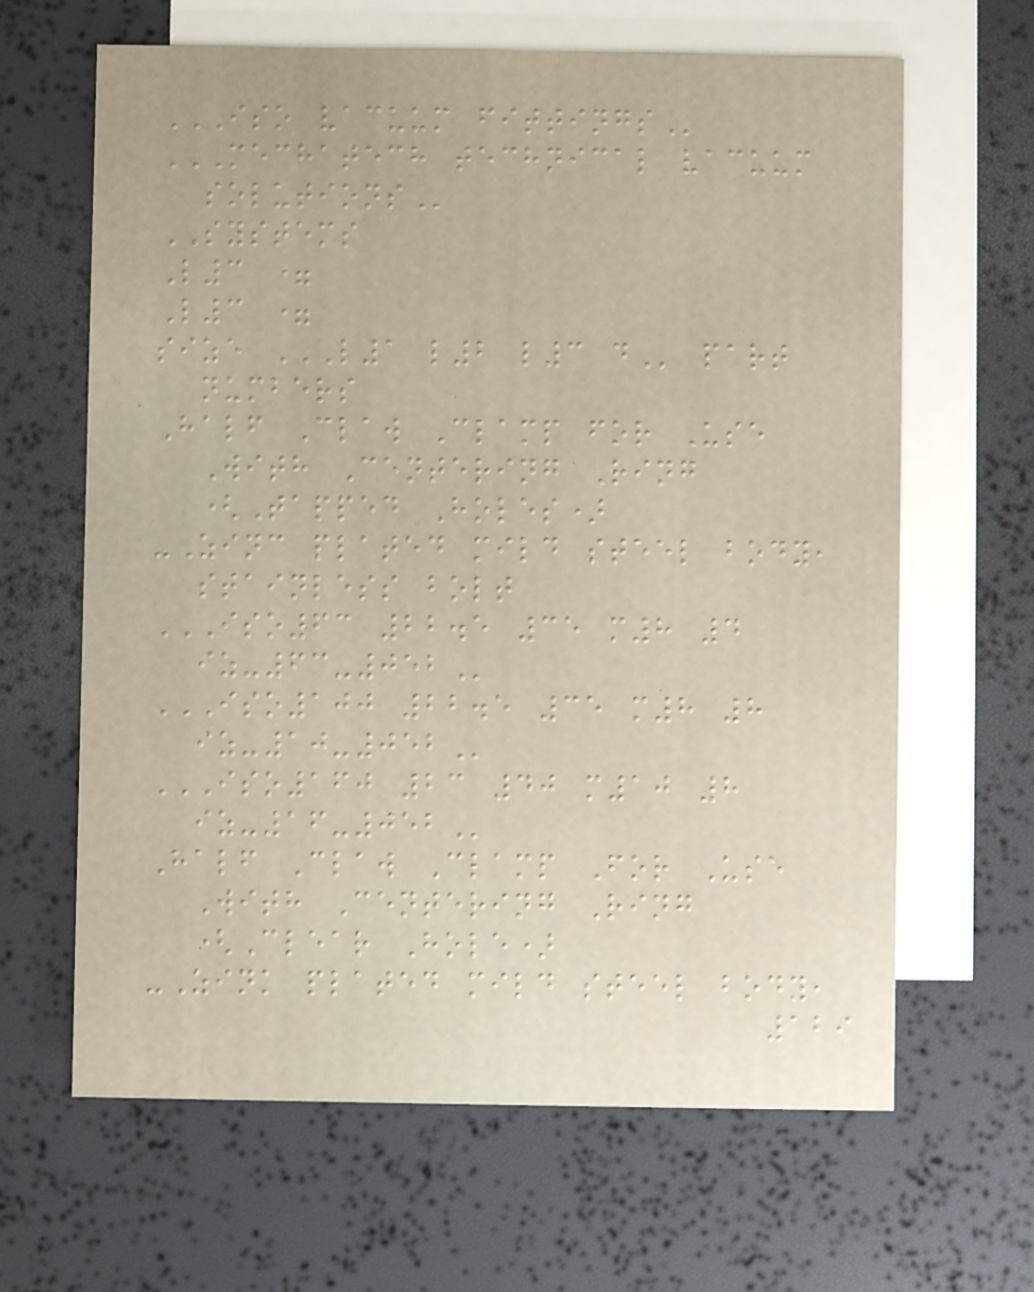ISO VACUUM FITTINGS
MECHATECH TECHNICAL VACUUM
SOLUTIONS
SYSTEMS
L3 =
L3 =
size L1 L2 L3 D part
numbers
Half Claw Clamp for Use
With Centering Ring
(Tapped Holes)
-Zinc plated mild steel body,
stainless bolt
ISO63 22.5 35 M8 4
IZ-63-052
ISO100 22.5 35 M8 8
IZ-10-052
ISO160 23 40 M10 8
IZ-16-052
Half Claw Clamp For Use
With Centering Ring
(Clear Hole)
-Zink plated mild steel body,
129
